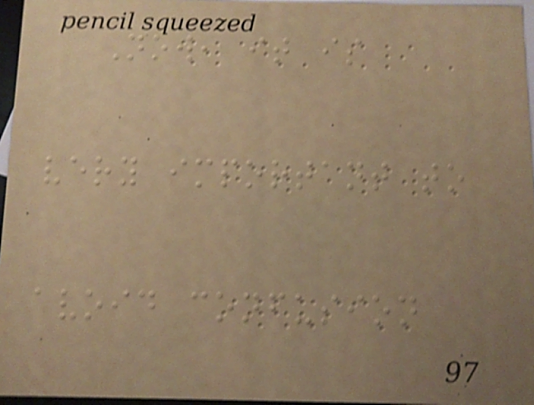Now, it is
very important to
avoid confusion
